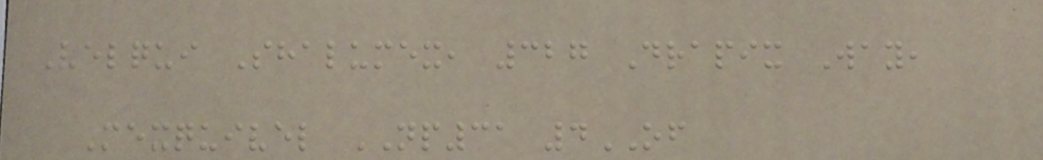Velqui Shalumex, 327 Drapix Way,
Mexquivel NP31 4OF
